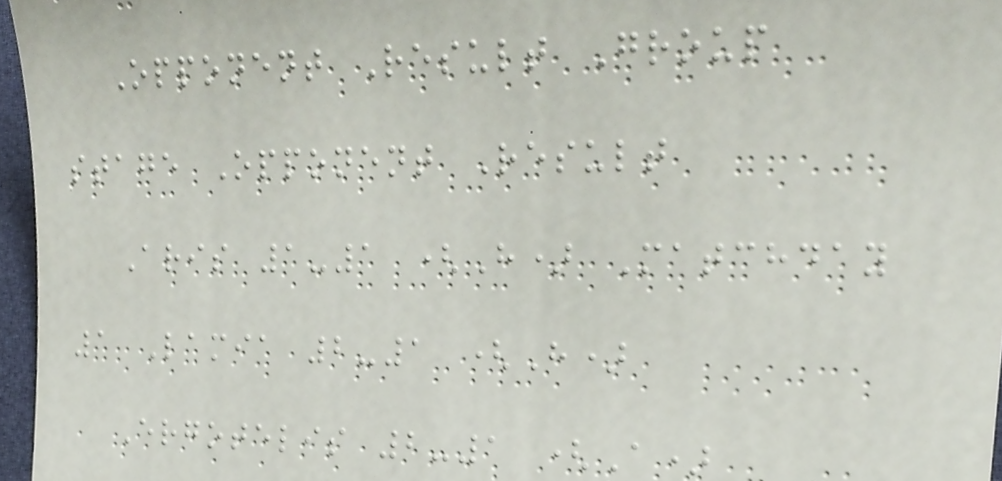Opponent Result Group
stage Opponent Result
Aris 1-1 (H) Matchday
1 Lamia 2-1 (H)
Ergotelis 2-1 (A)
